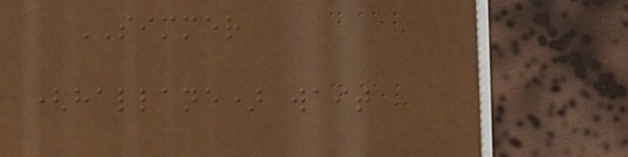SIMMER
(hallane) wait
